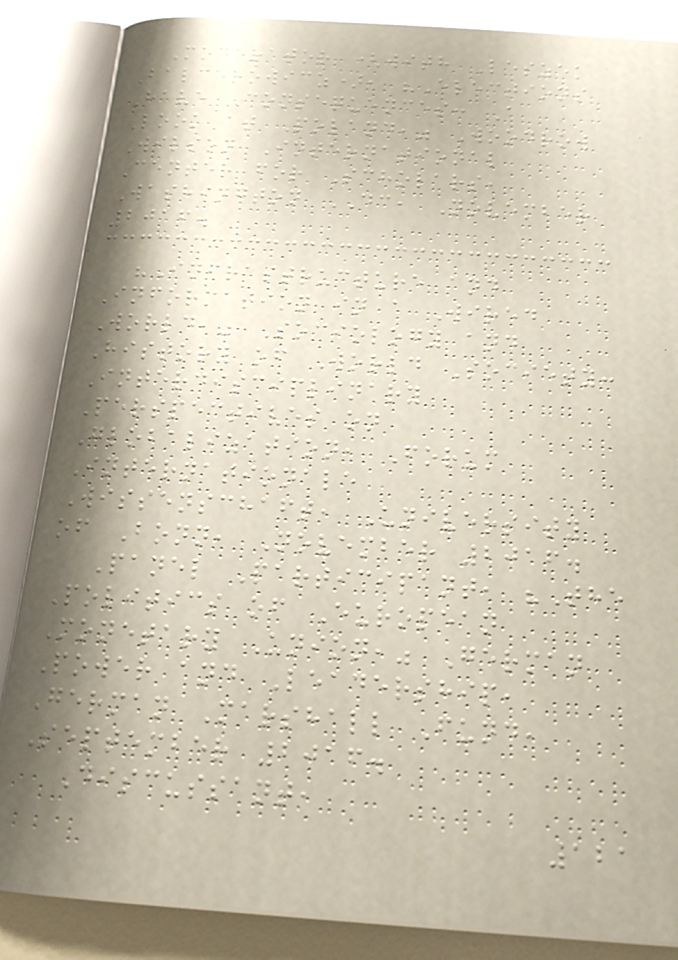Moderator (with Leszek
Balcerowicz), "Elections
Have Consequences: A
Look at Poland," Woodrow
Wilson International
Center for Scholars,
Washington DC, November
2016.
"Infrastructure and
Information in a Wired
World," Sociology and
History of World Society:
Interdisciplinary
Perspectives on
Globalization, Forum
Internationale
Wissenschaft, University
of Bonn, November 2016.
Panel Participant, "The
Politics of European
Monetary Union," German
Power and Leadership,
German Marshall Fund,
September 2016.
Discussant,
121
